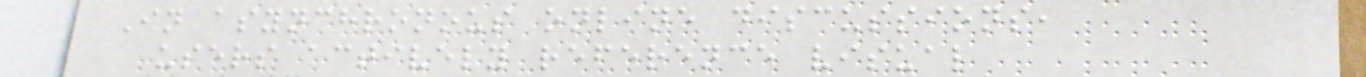In asynchronous online discussions,
users actively reference visual
